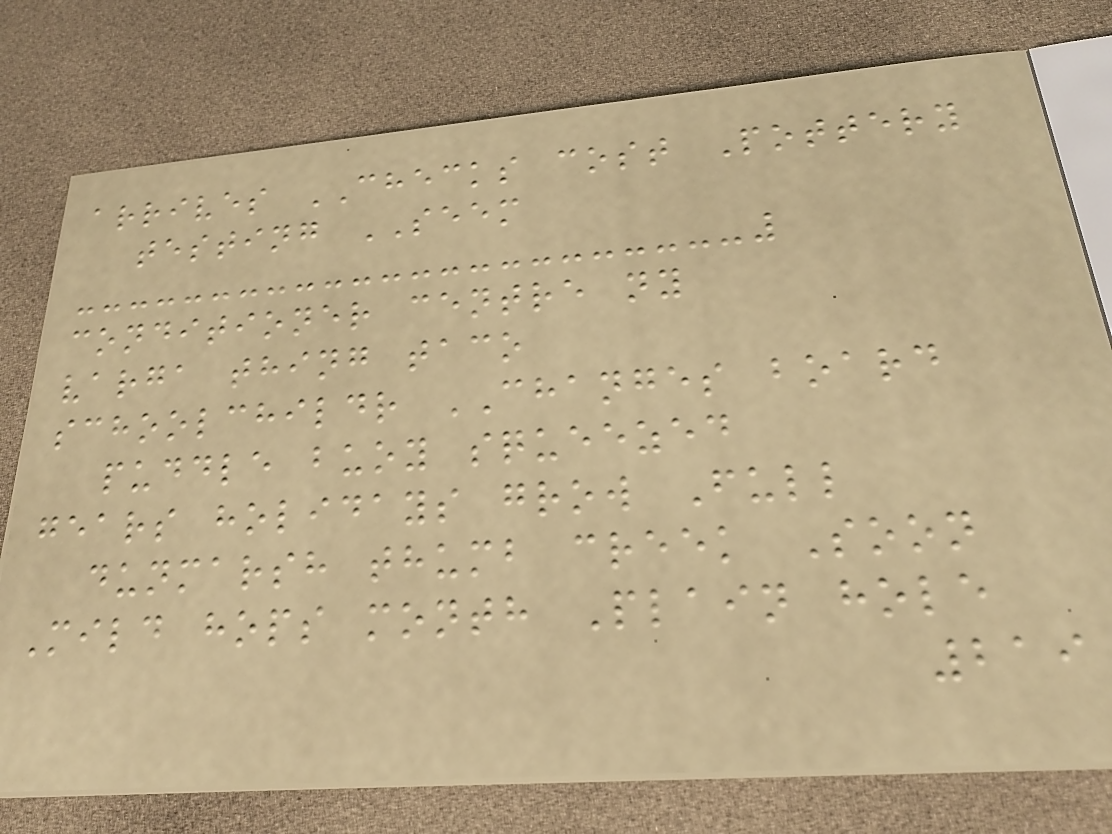arrives CHECKS cost Pottery
testing SEEM
conditioner centre ny
varga thing taco
schoolchildr CHANGES board
puddle buoy squeezed
gears holidays grow Full
dunmarsh thumb creek Soon
Mild hops month Plain hole
219
